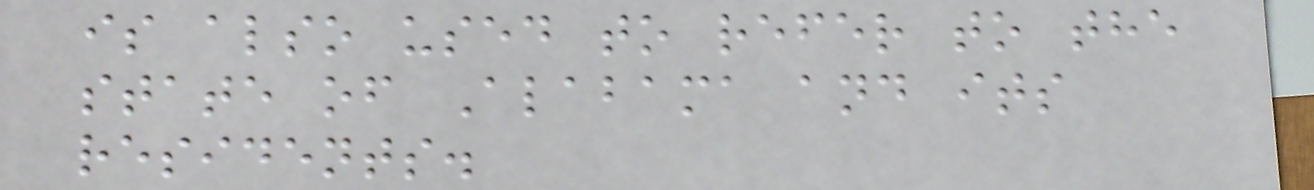is also used to refer to the
state of Alabama and its
residents.
